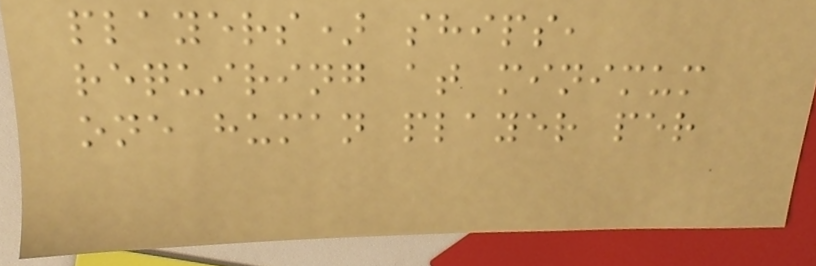players) ships,
requiring at minimum
one human player per
